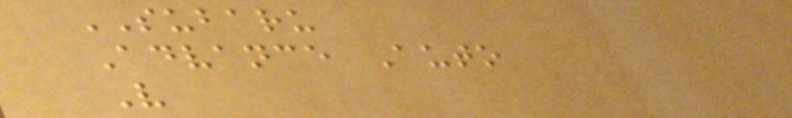SUBARU
Advance Auto
V
